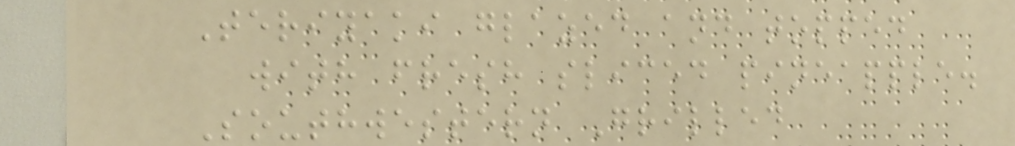Teriyaki glazed and topped
with fresh sliced pineapple.
Southwestern Grilled
